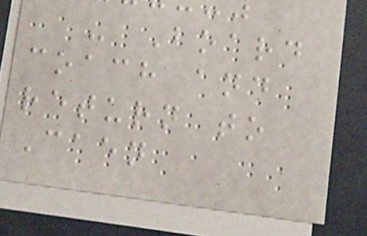- Board
coach and
return to
Caen
